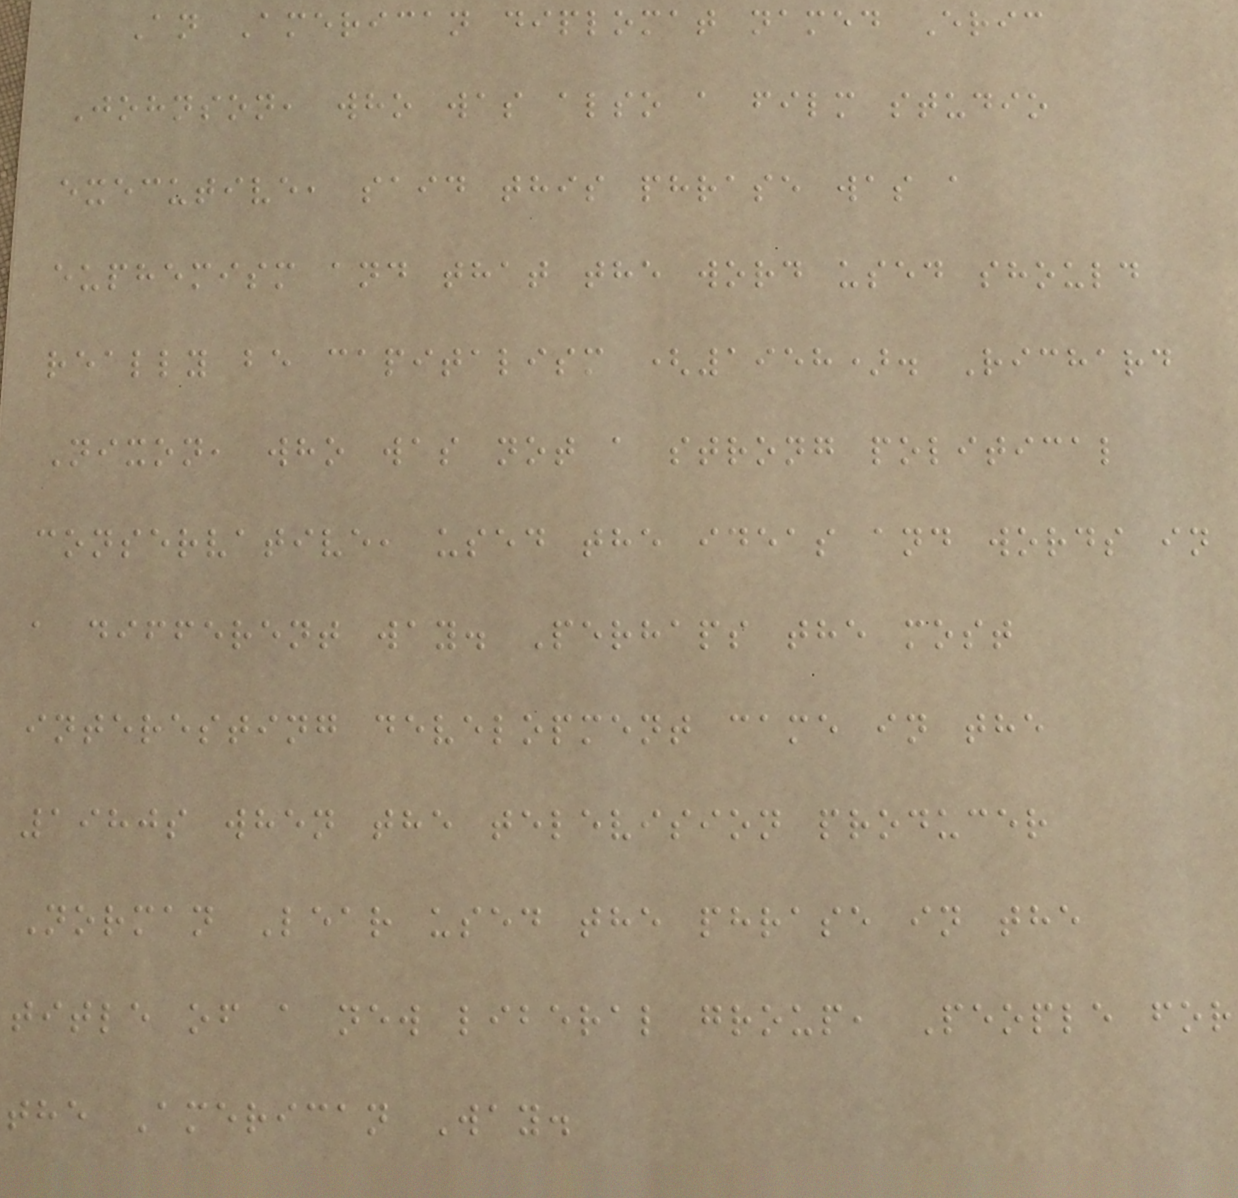An American diplomat named Eric
Johnson, who was also a film studio
executive, said this phrase was a
euphemism and that the word used should
really be capitalism (1958). Richard
Nixon, who was not a strong political
conservative, used the ideas and words in
a different way. Perhaps the most
interesting development came in the
1980s when the television producer
Norman Lear used the phrase in the
title of a new liberal group, People for
the American Way.
